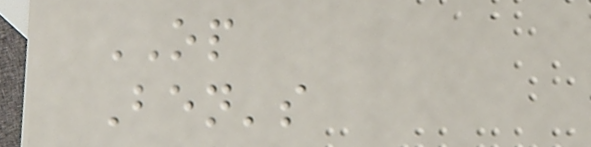OP
Ben's
